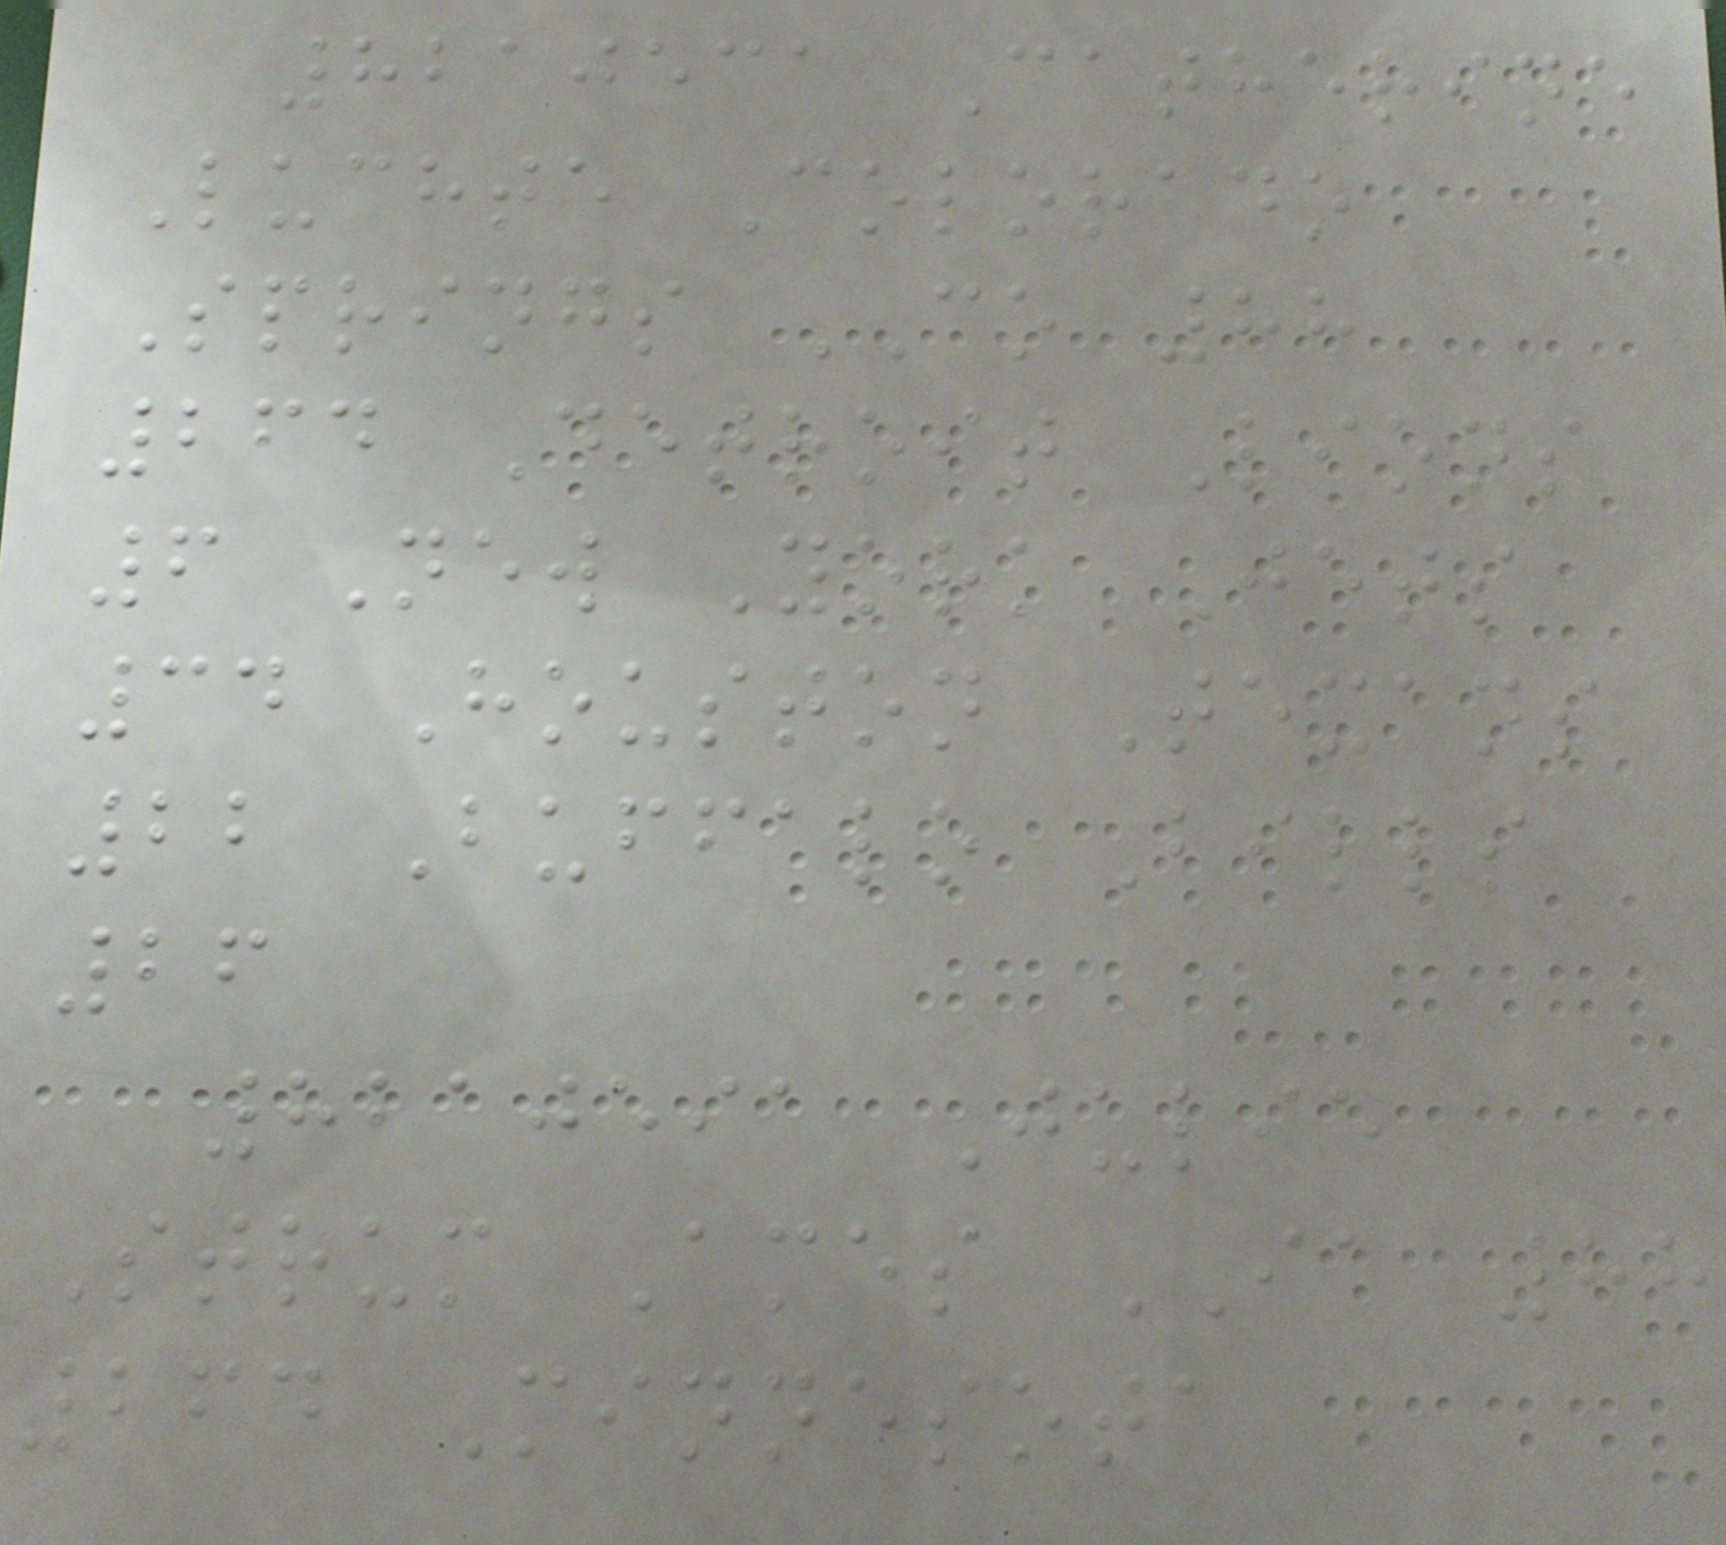8210531 Catherine
Luchte Colorado
Springs CO 88
264 Detroit Lions
6 New York Jets
34 Houston Texans
22 Buffalo Bills
26
8210591 Julie
Strum Ames IA 88
264 Minnesota
